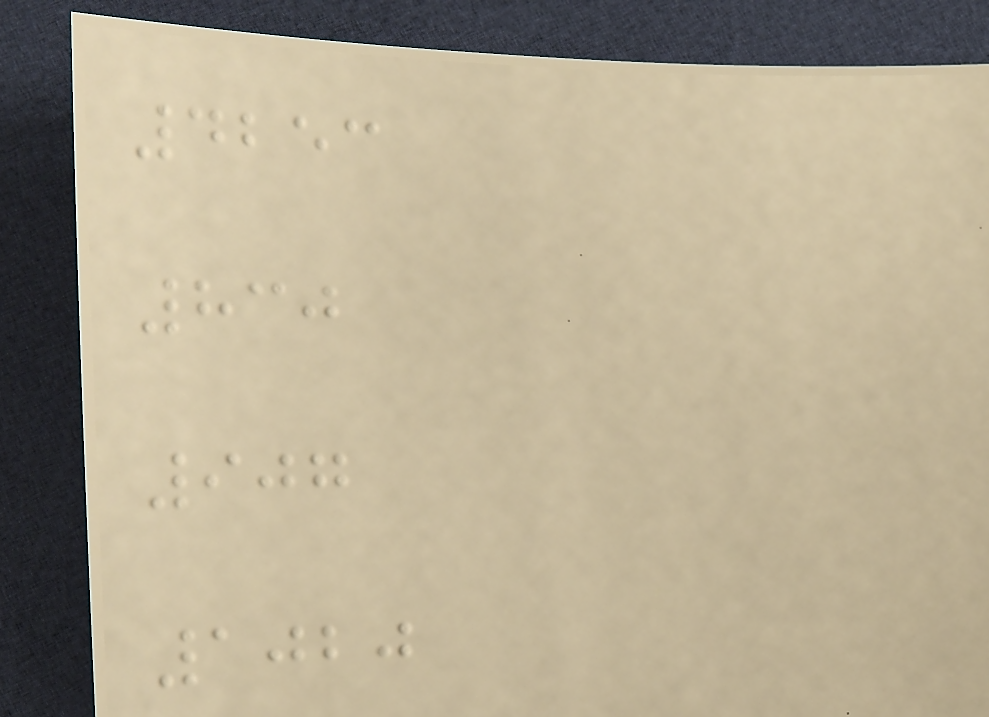4253
830
907
1020
